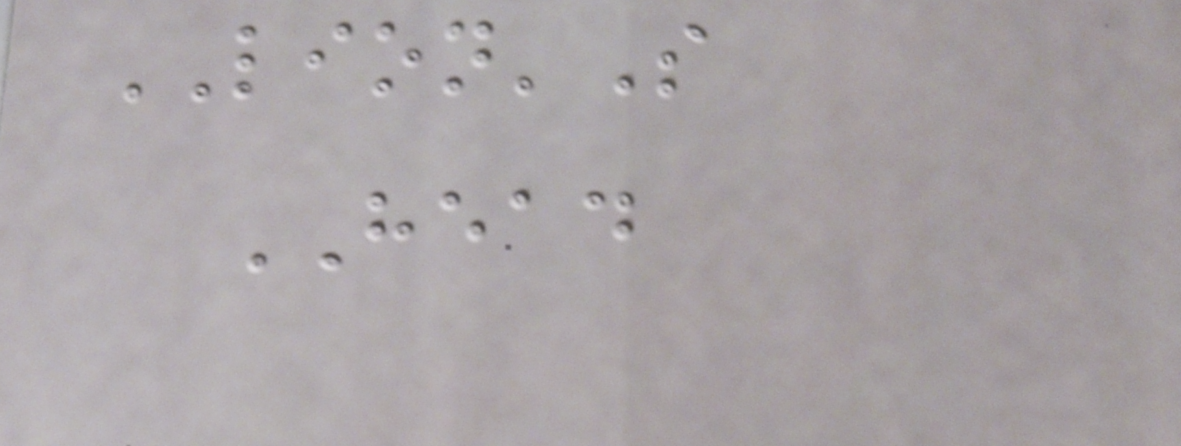LION'S
HEAD
